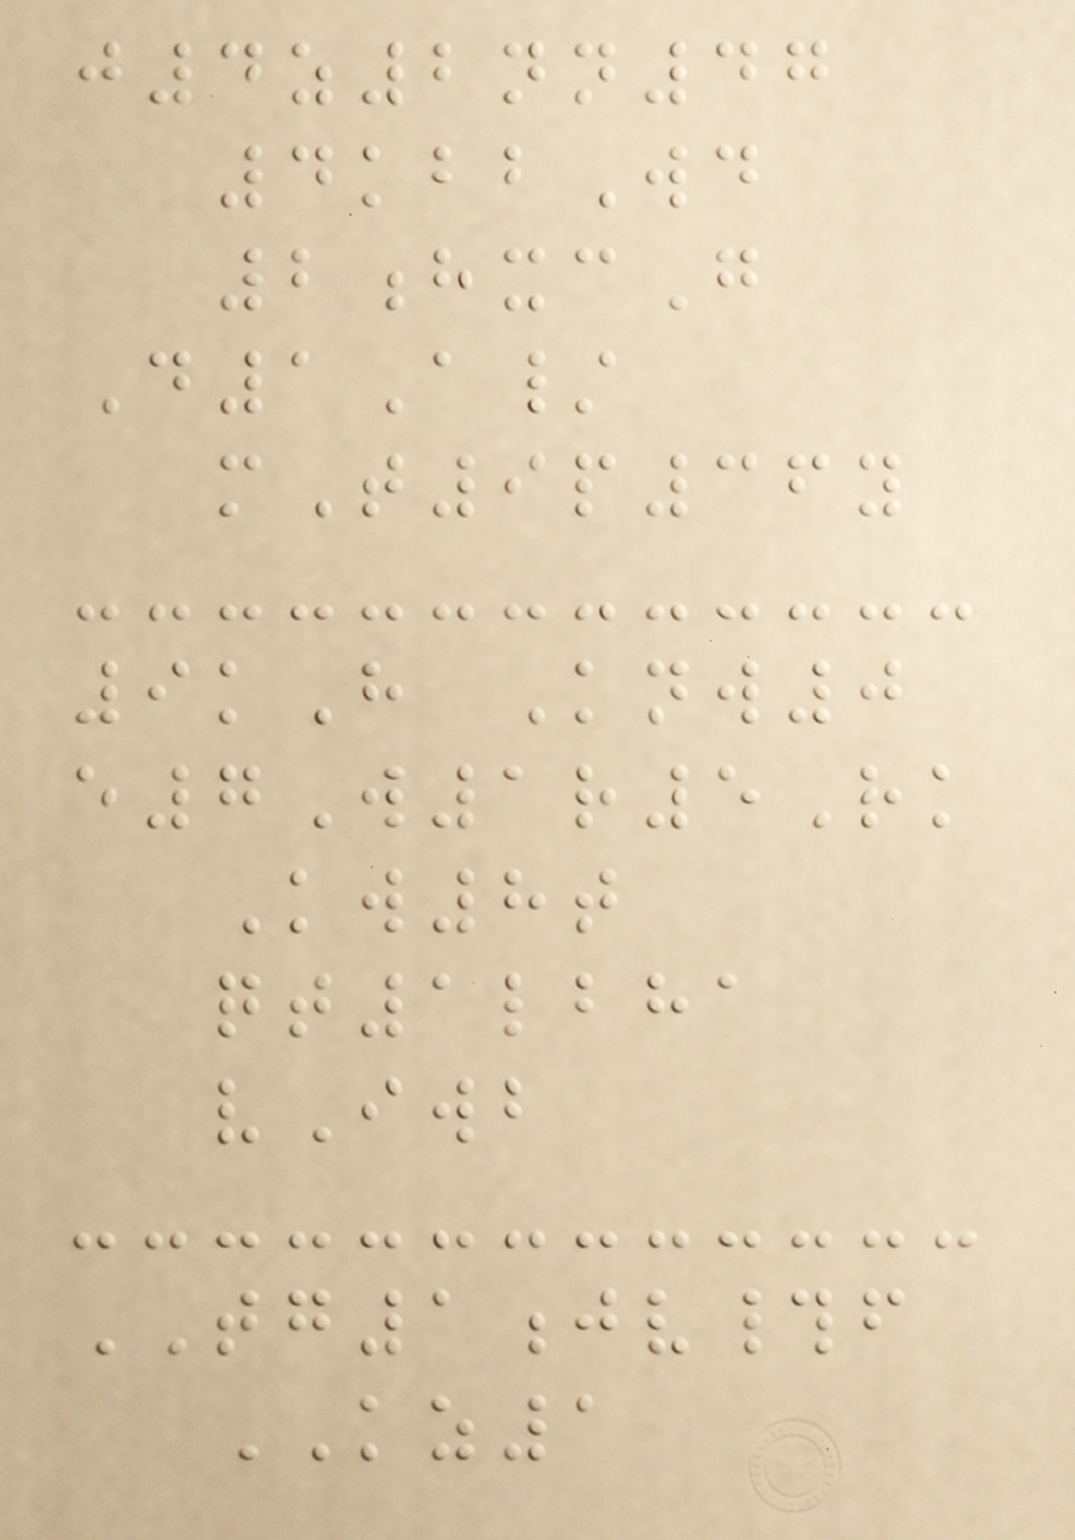j4z2nn47
4kbbWd
2hxcG
D1A/
mT9p36y
9kH Knw0
e7W1r5Rk
Kw8t
qt1lbha
vIwb
TG1jv#f
KZ1
